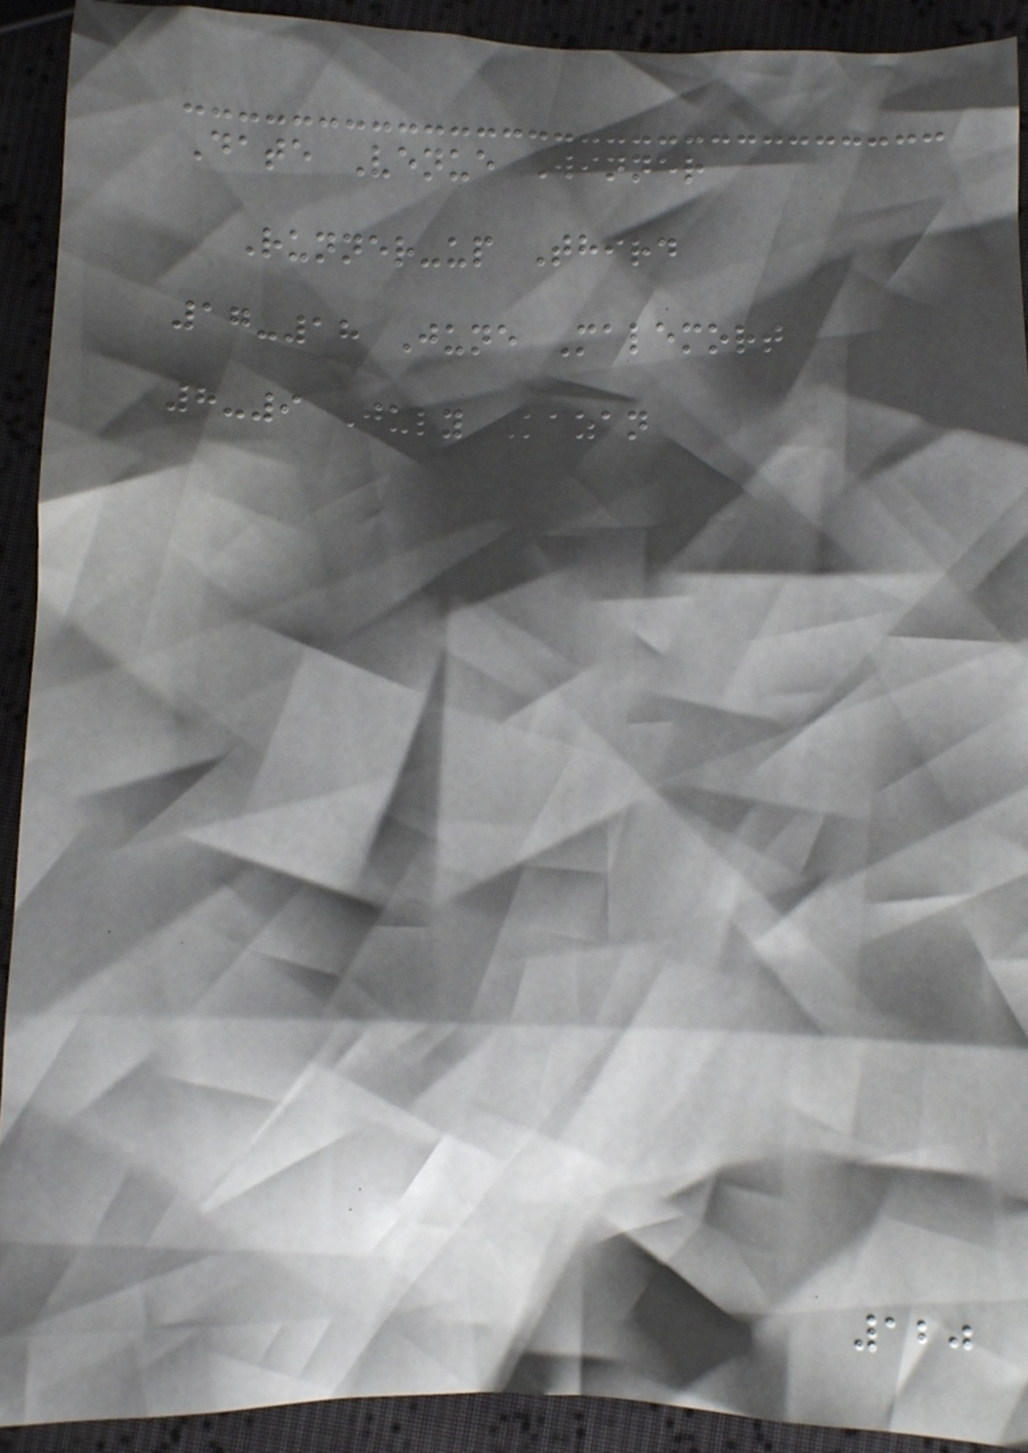Date Venue Winner
Runner-up Third
17-18 June Malemort
8-9 July Kazan
120
